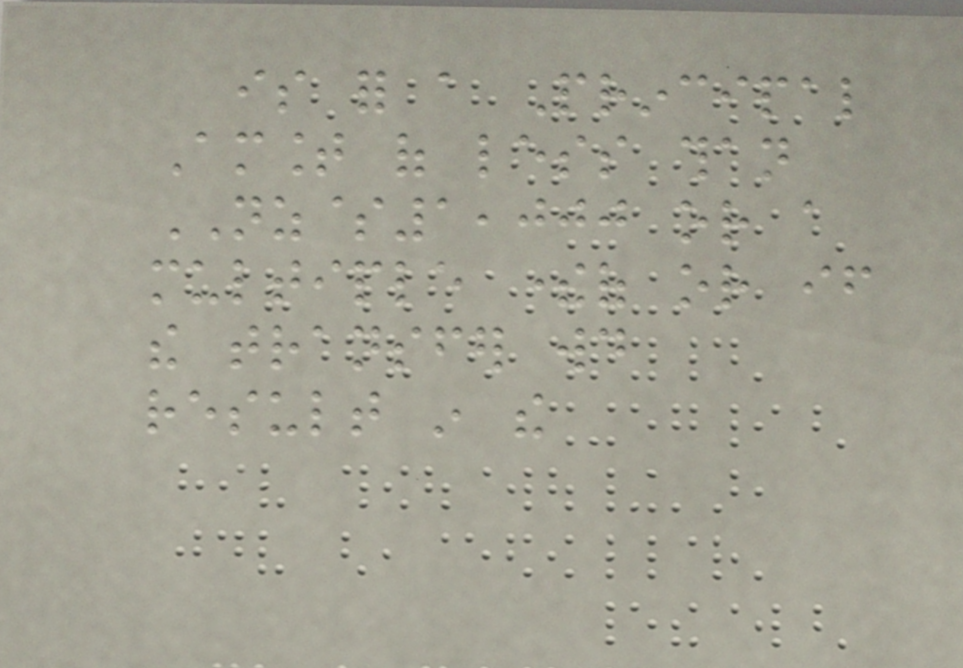is for a Principal
Amount of less than
NZ$1,000 or a
multiple thereof or if
the transfer would
result in the
